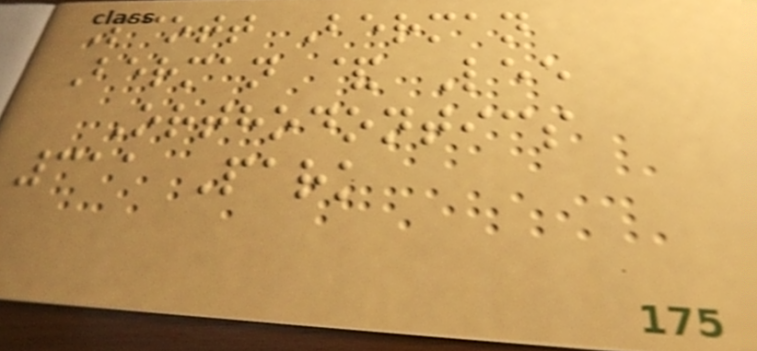Scott Berman
Berman & Lee
Orthodontics
311 Park
